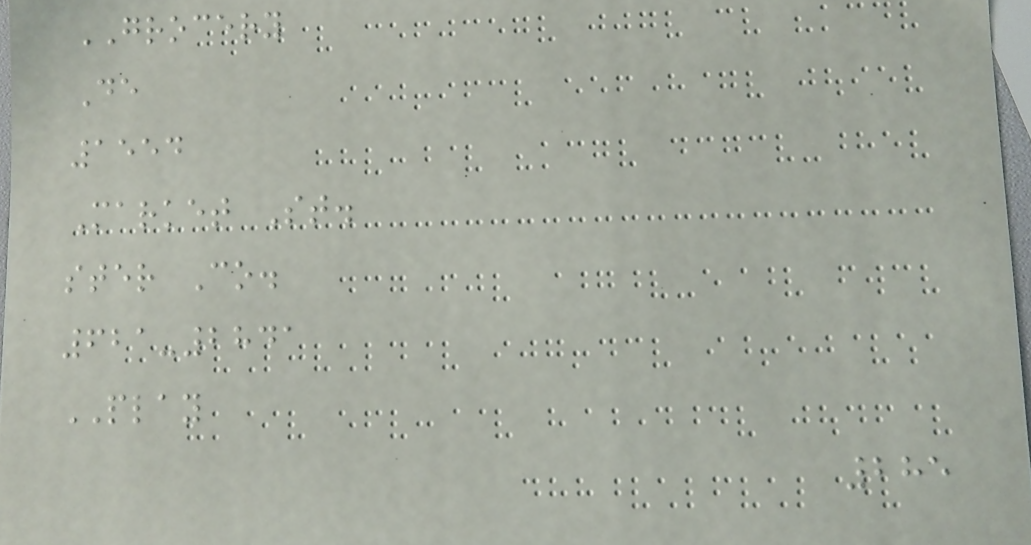GROCERY
De
1554
Market St.
ster Co.
621-2841
PLAY
285
